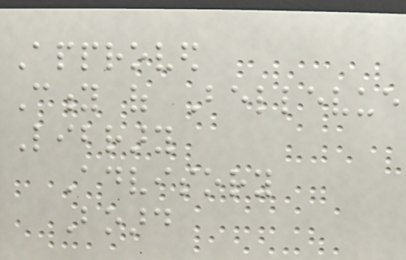Approved
City of Bellevue
Library
Advisory
Board
